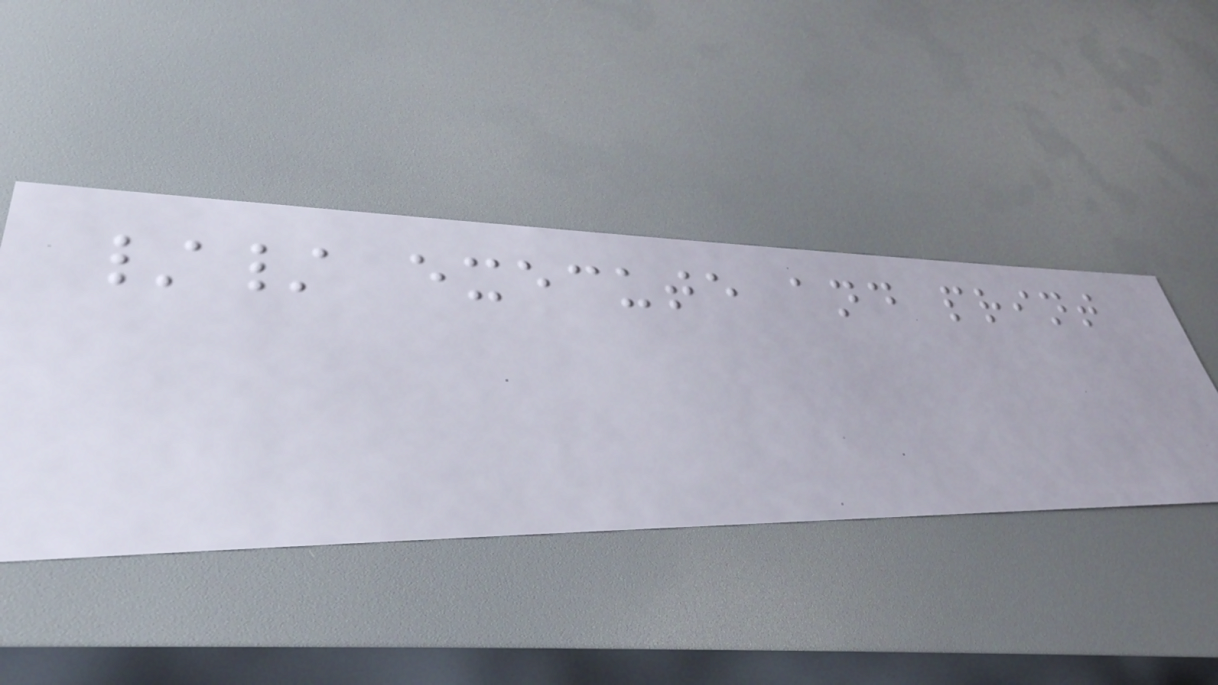// execute and print
